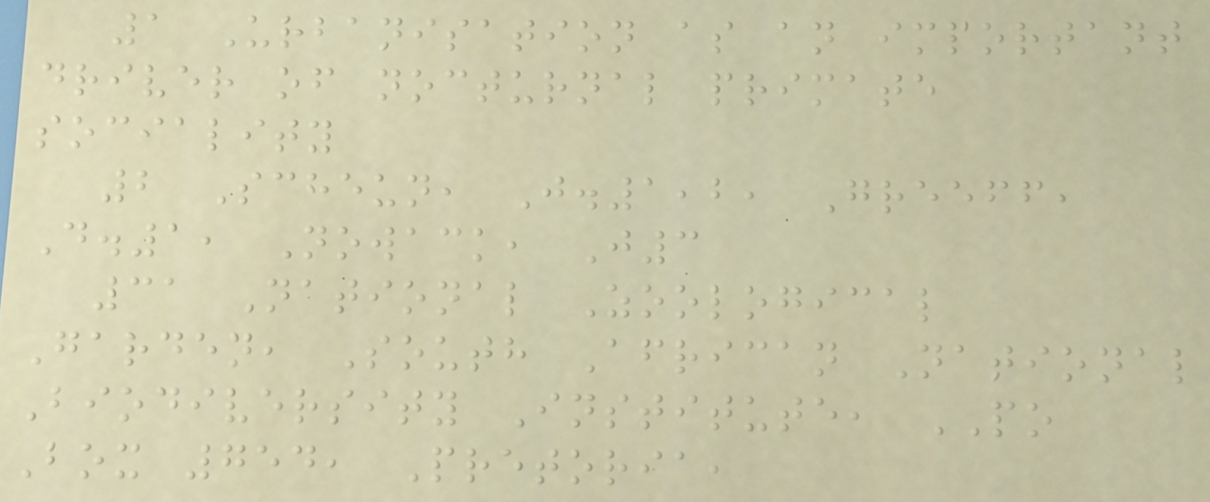1 Urbanisation as an important
driver of nocturnal primate
sociality
2 Scheun, J.1,2, Greeff,
D.1, Nowack, J3
31 National Zoological
Garden, South African National
Biodiversity Institute, PO
Box 754, Pretoria,
